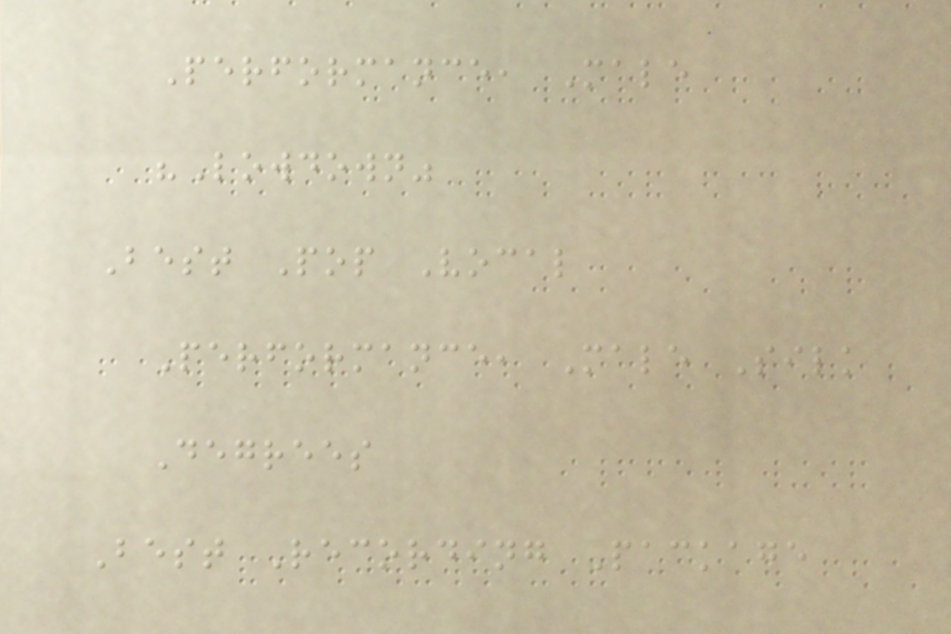Performance, Male
"Lowdown"
Best Pop Vocal
Performance, Male Silk
Degrees
Best Recording Package
